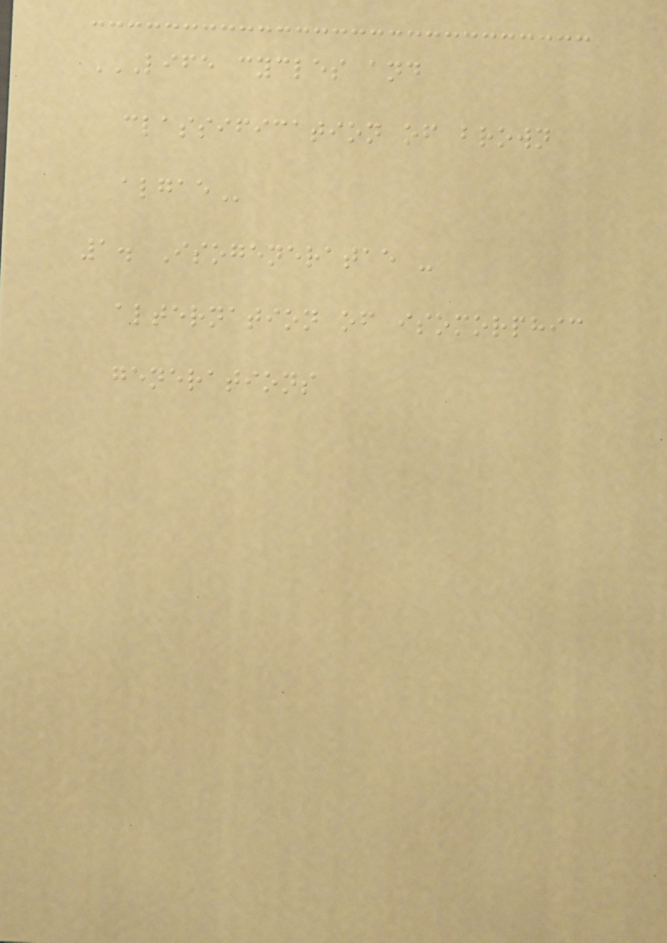LIFE CYCLES AND
CLASSIFICATION OF BROWN
ALGAE
1. Isogeneratae -
alternation of isomorphic
generations
